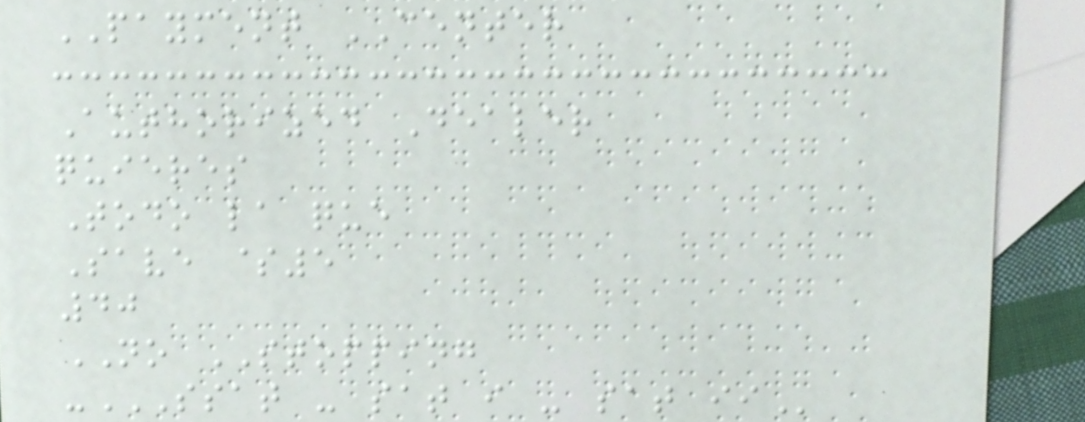PAYMENT CENTER
Authorized Dealer
quieres
Todo la que
Save $5
40
NO STOPPING
-SSAT - SAT I - SAT II
